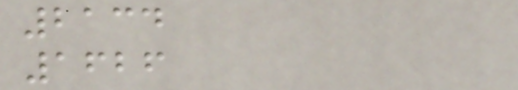2134
1626
